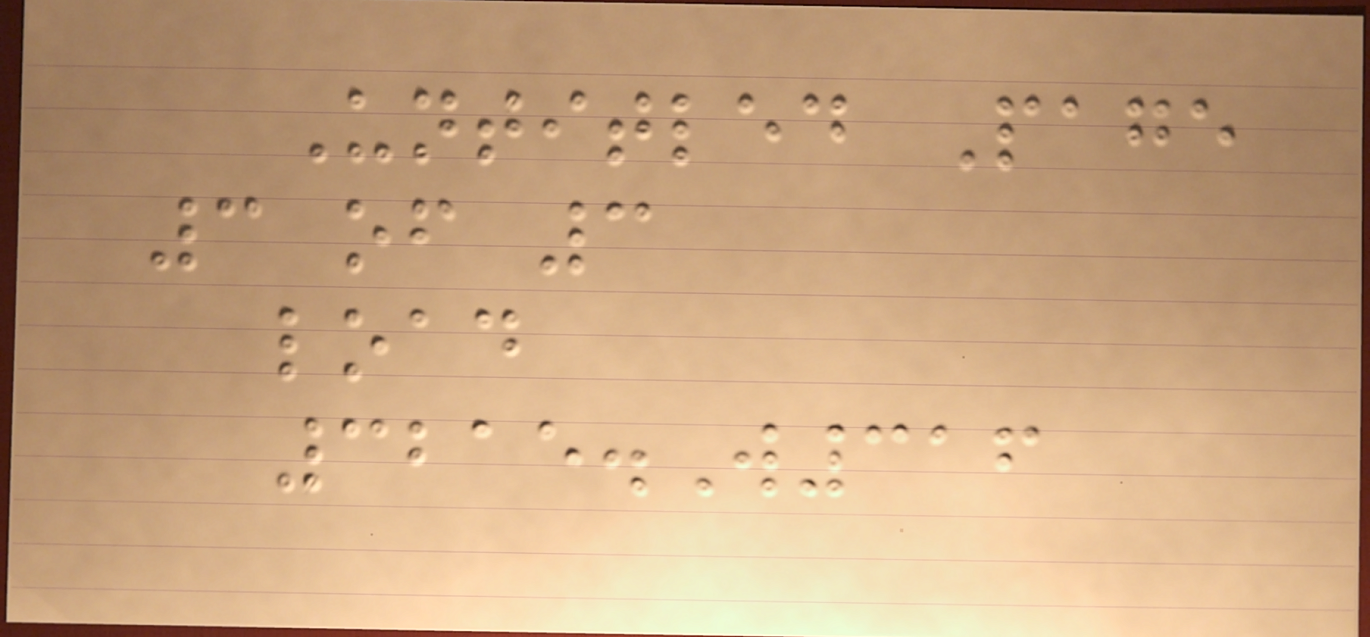Untitled Page
3 of 3
load
3215.W316
